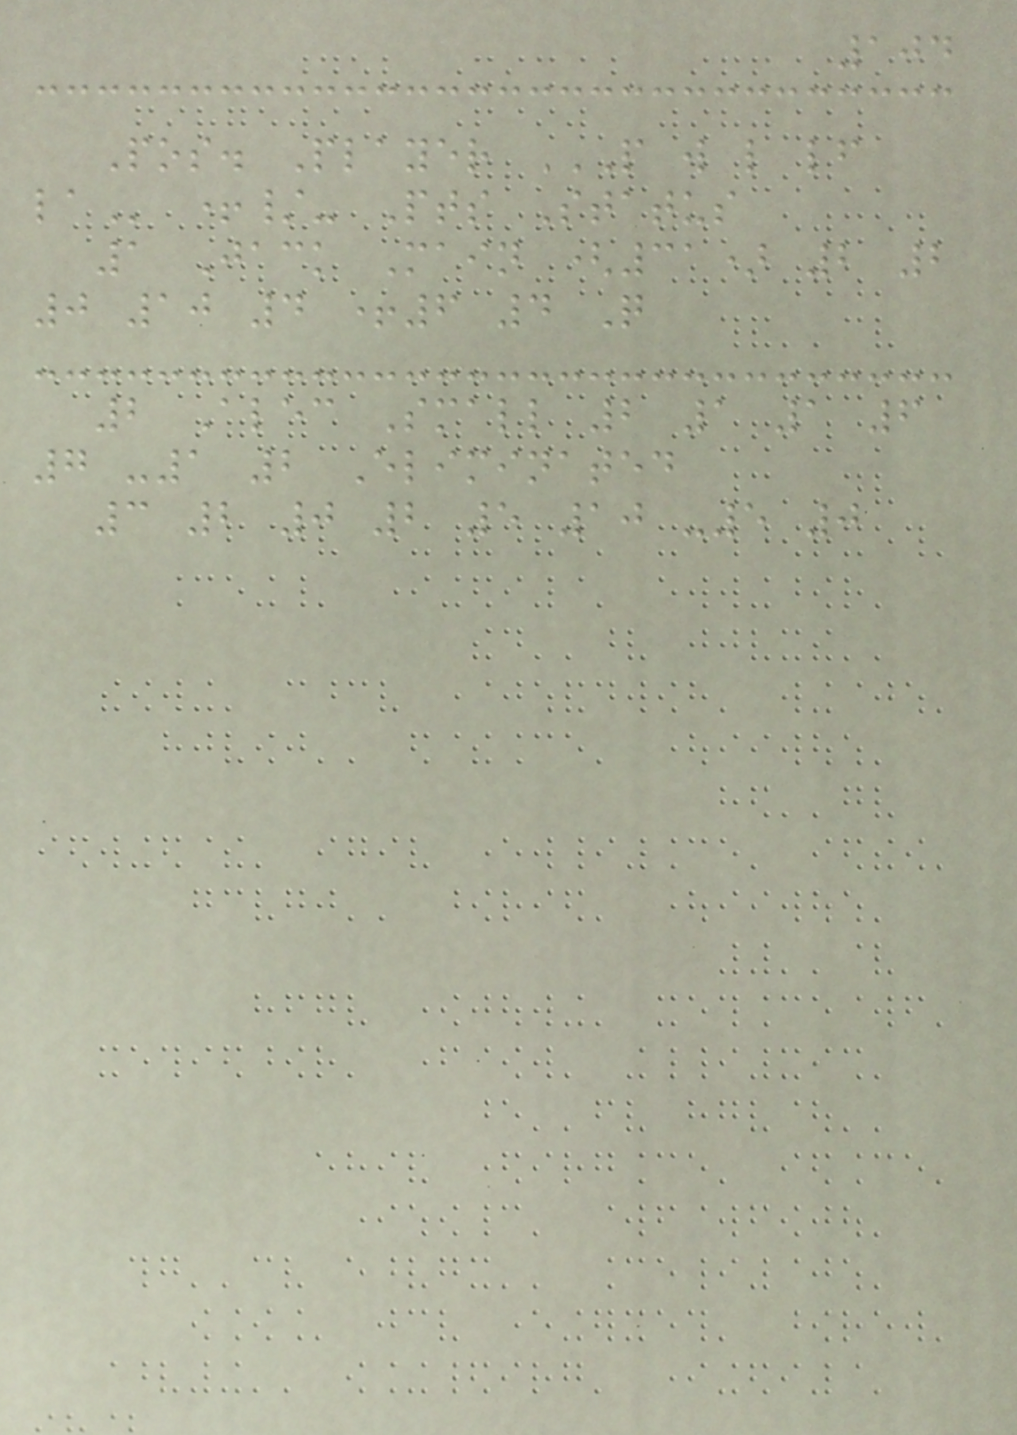104
Pos. Player P W L LF
LA +/- Pts Status
1 Jack Main (31) 2 2
0 10 4 +6 4 Q
2 Alec Small 2 1 1 6
7 -1 2 Eliminated
3 2 0 2 5 10 -5 0
